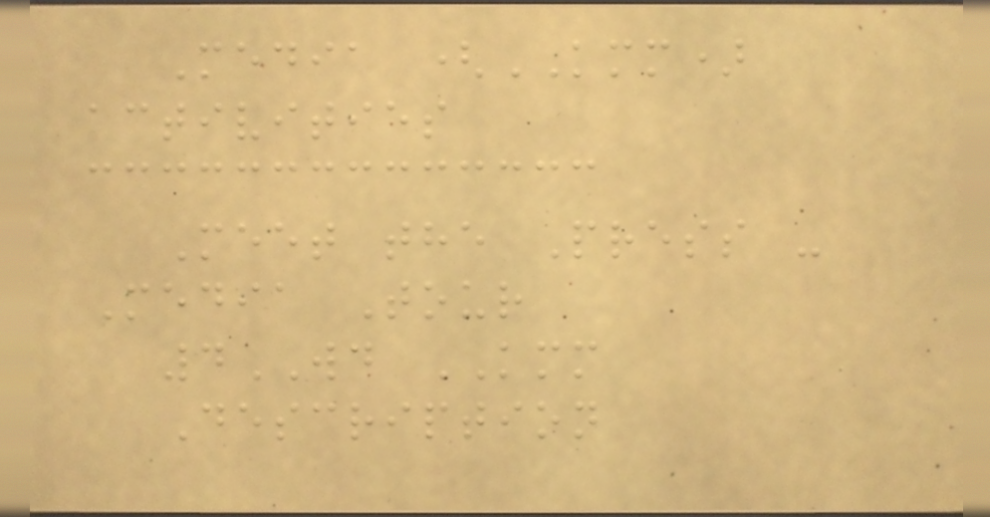Media (KMM)
activities
Meet the Press -
Media Tour
4WD KMM
Description
